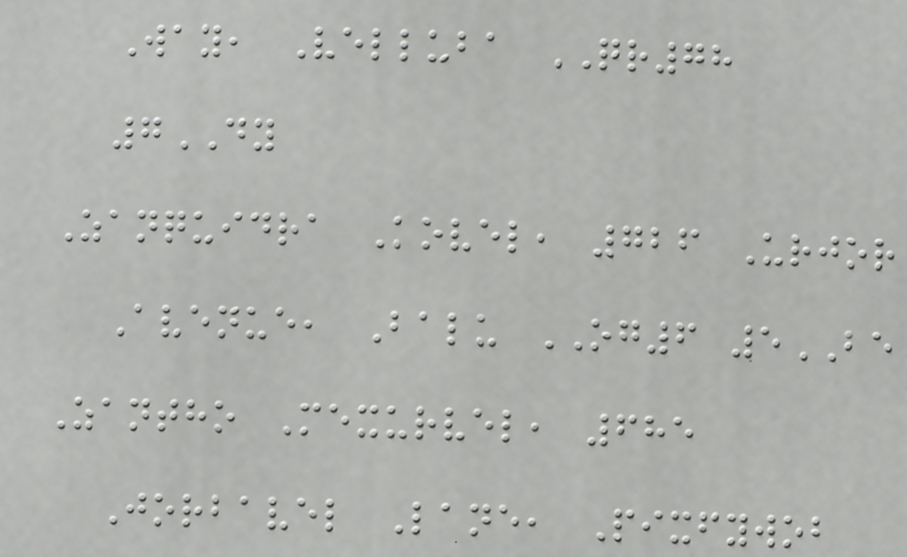Way, Velluba QR78
7DY
Zanquidra Kovel, 726 Urjor
Avenue, Balu OG6 5BE
Zantho Mexurvel, 685
Jorbavel Lane, Pixfywob
